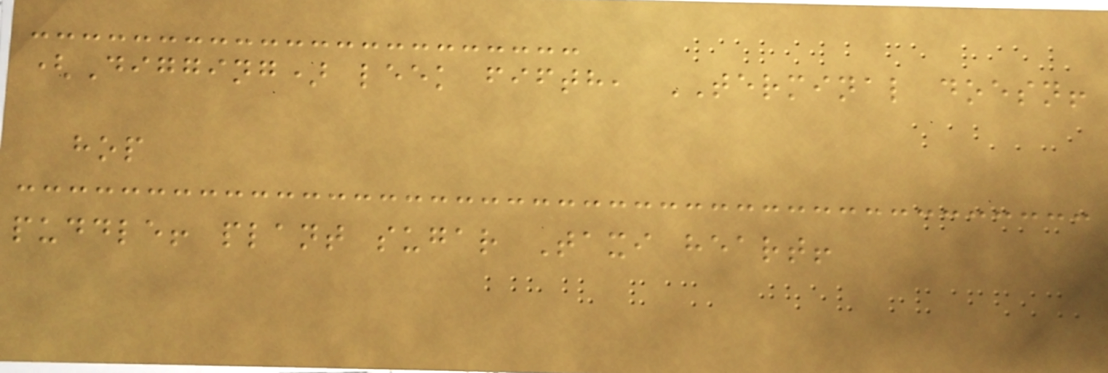(Digging) leek fifth, TERMINAL doesn!
hop
puddle! plant sugar Taxi heart!
